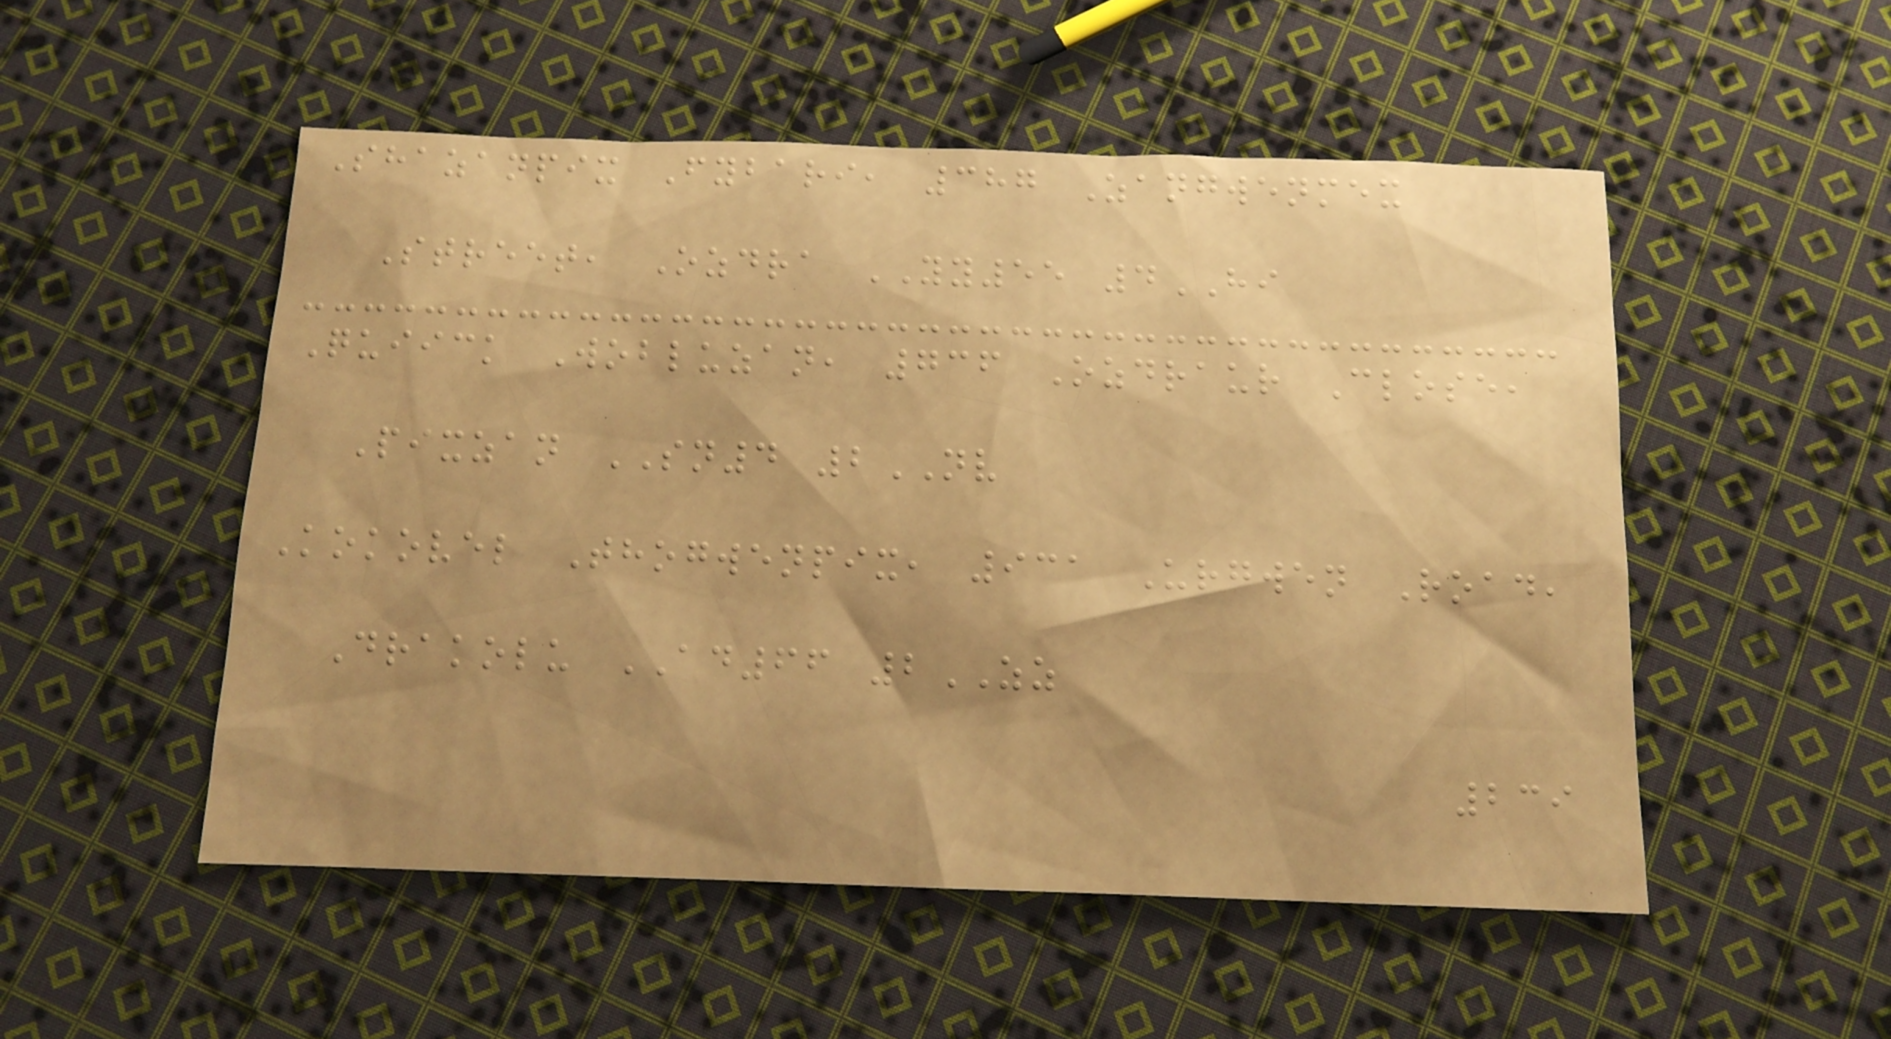Shazanpix Fybari, 387 Zangwenmex
Street, Ozdra YY55 4HI
Quiick Wobluzan, 736 Ozdraur Close,
Pixzan SN4 2NV
Kokovel Thogwenpix, 931 Urgwen Road,
Drakolu AD66 2ZZ
239
